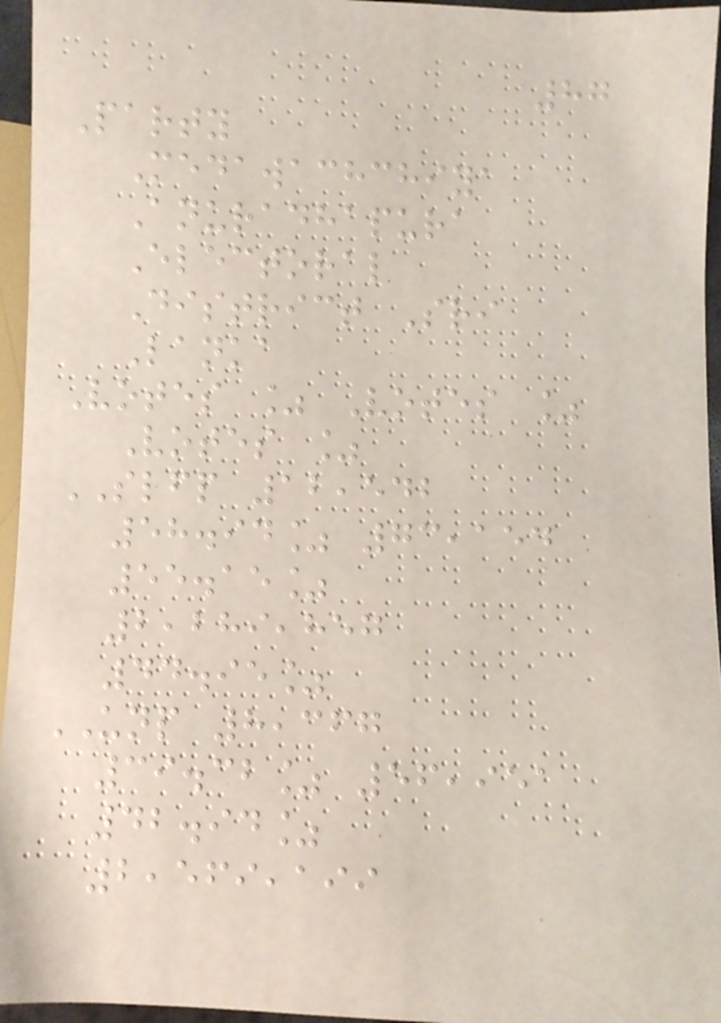87
Party
Medawachchiya
Anuradhapura
Electoral
District Sri
Lanka
Votes % Votes %
Votes %
SLFP 12,542
58.94% 73,154
55.15%
2,289,857
44.95%
UNP 8,367
39.32% 56,951
42.94%
2,569,199
